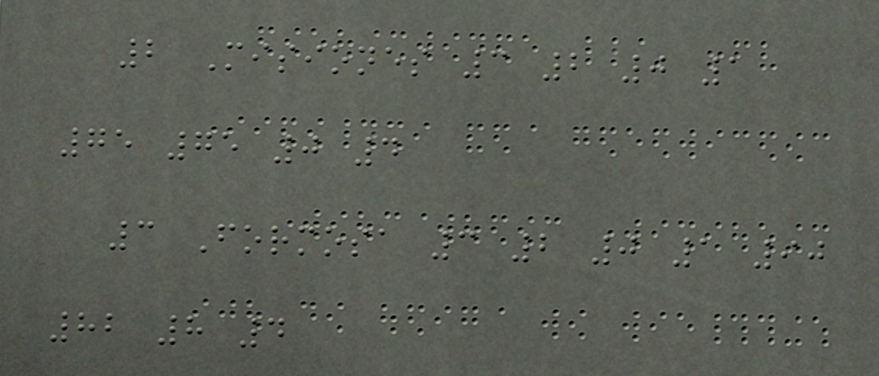2 Misiones 3 2 0 1
75 75 0 4
3 Formosa 3 2 0 1 90
82 8 4
